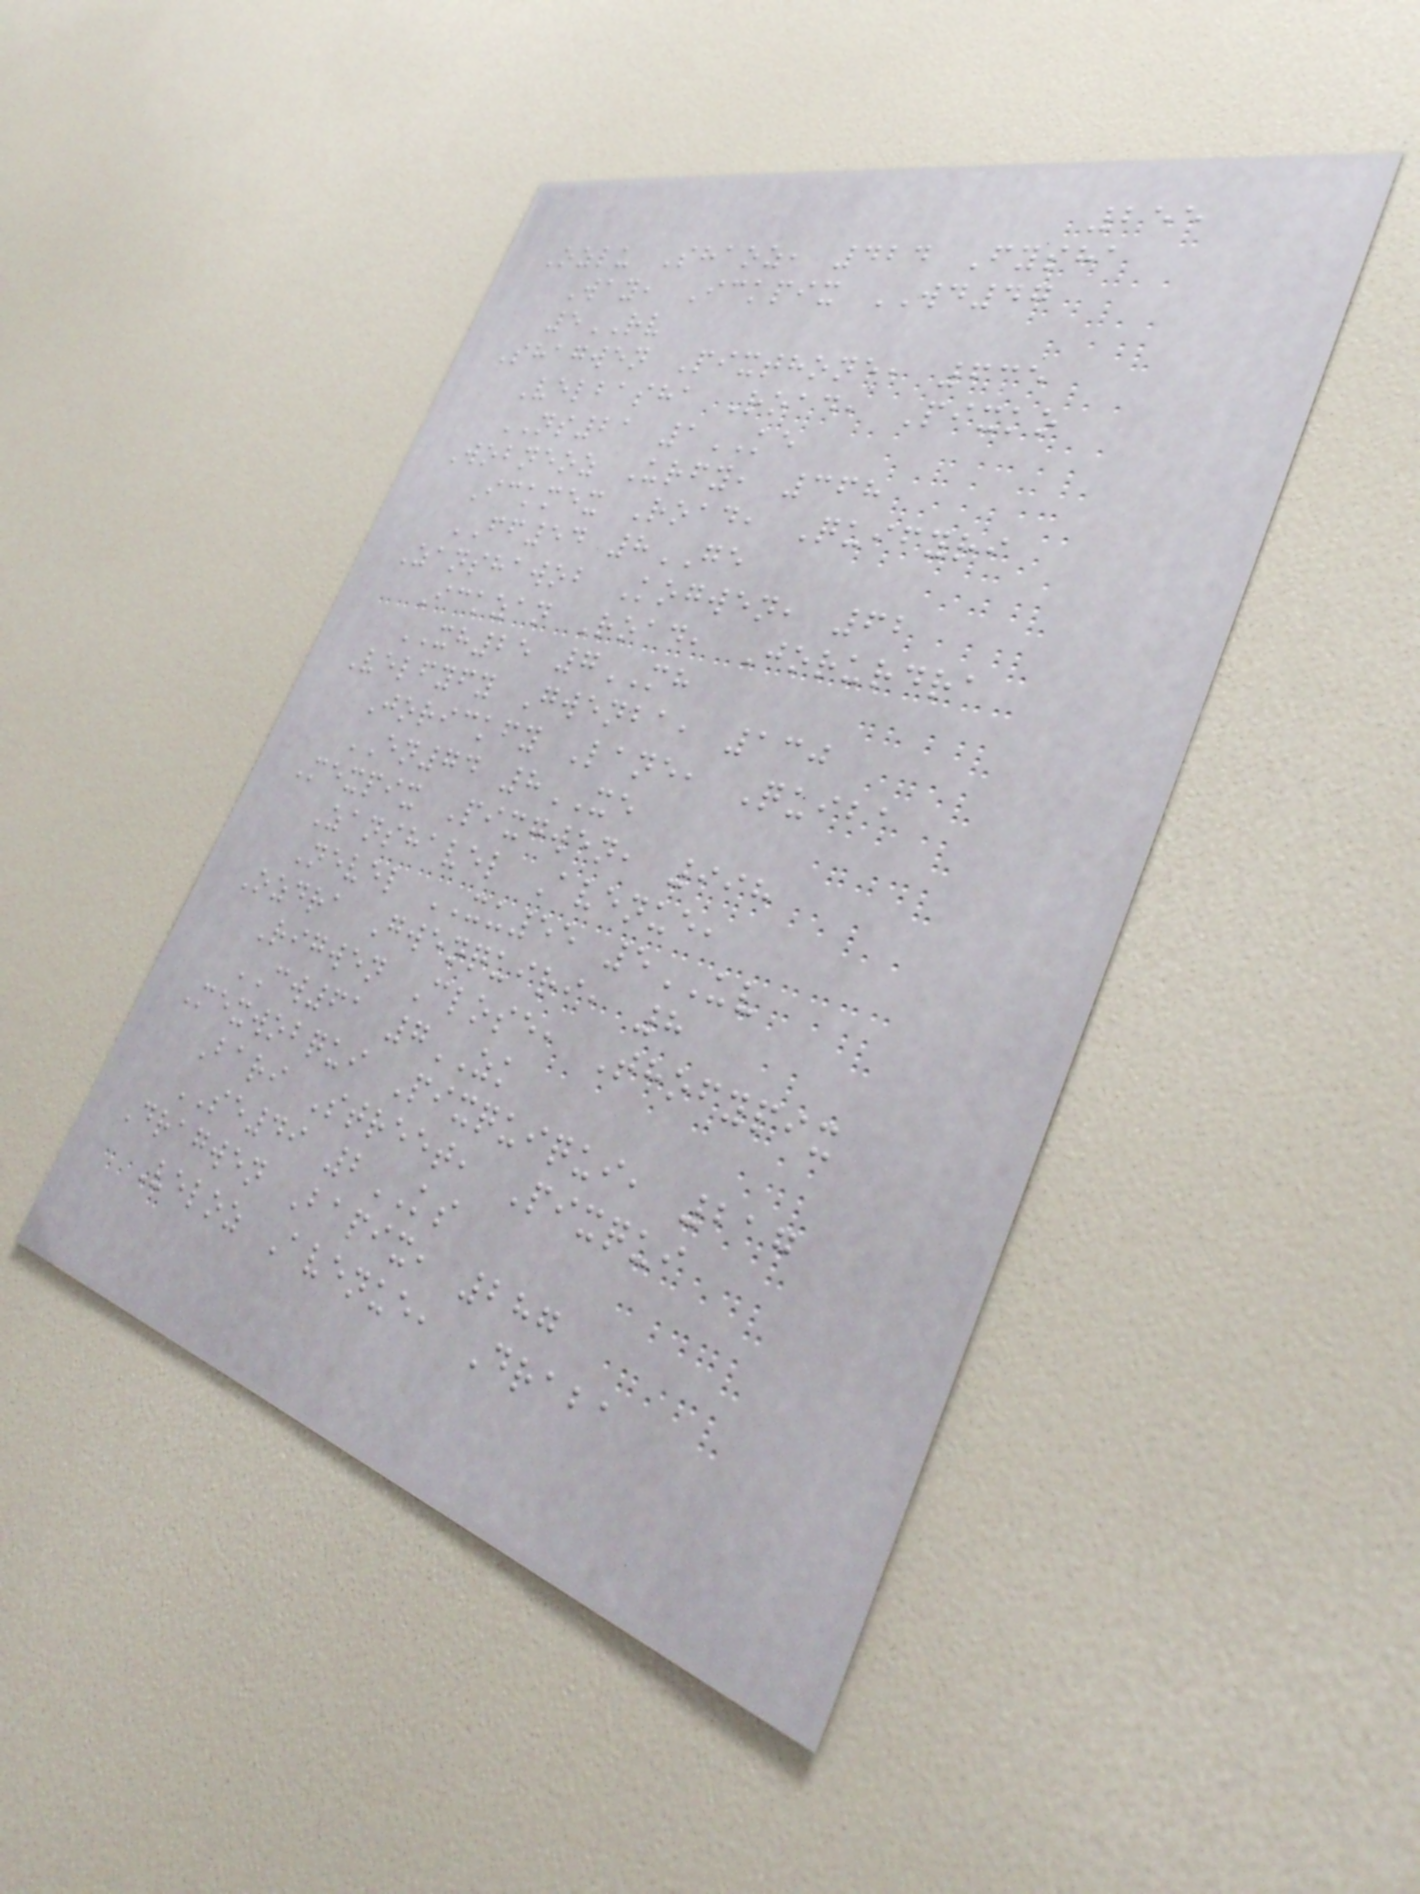255
Ozlu Shaoz, 424 Fysha
Way, Ickpix WD47
5RV
Shagwen Pixthone, 635
Velbasha Road, Pixko
NS21 1KE
Wobneoz Urfy, 368
Ickmex Road, Quifyri
FF54 8GE
Zanshawob Kogwen, 62
Ickzan Road, Jorurdra
XH25 7MH
Velfyfy Gwenba, 130
Jorickfy Lane, Quiba
EN74 8XE
Mexpix Pixgwen, 998
Zanshavel Avenue,
Nevel XU55 5UV
Ozdra Gwenquiri, 8
Rigwen Close, Thofypix
CW61 7ZK
Mexwobqui Pixquiqui, 217
Bari Street, Pixqui
SE49 2KS
Dragwen Bapix, 287
Veloz Avenue, Draba
